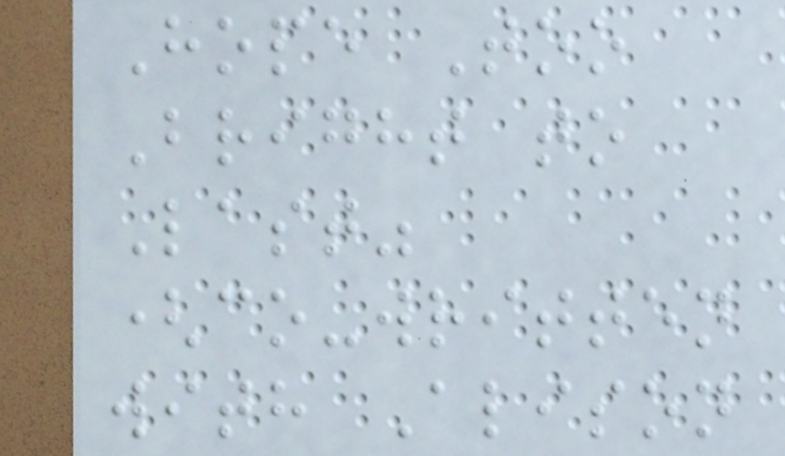Hope Too
Bright to
Last"
(co-written
with Alison
